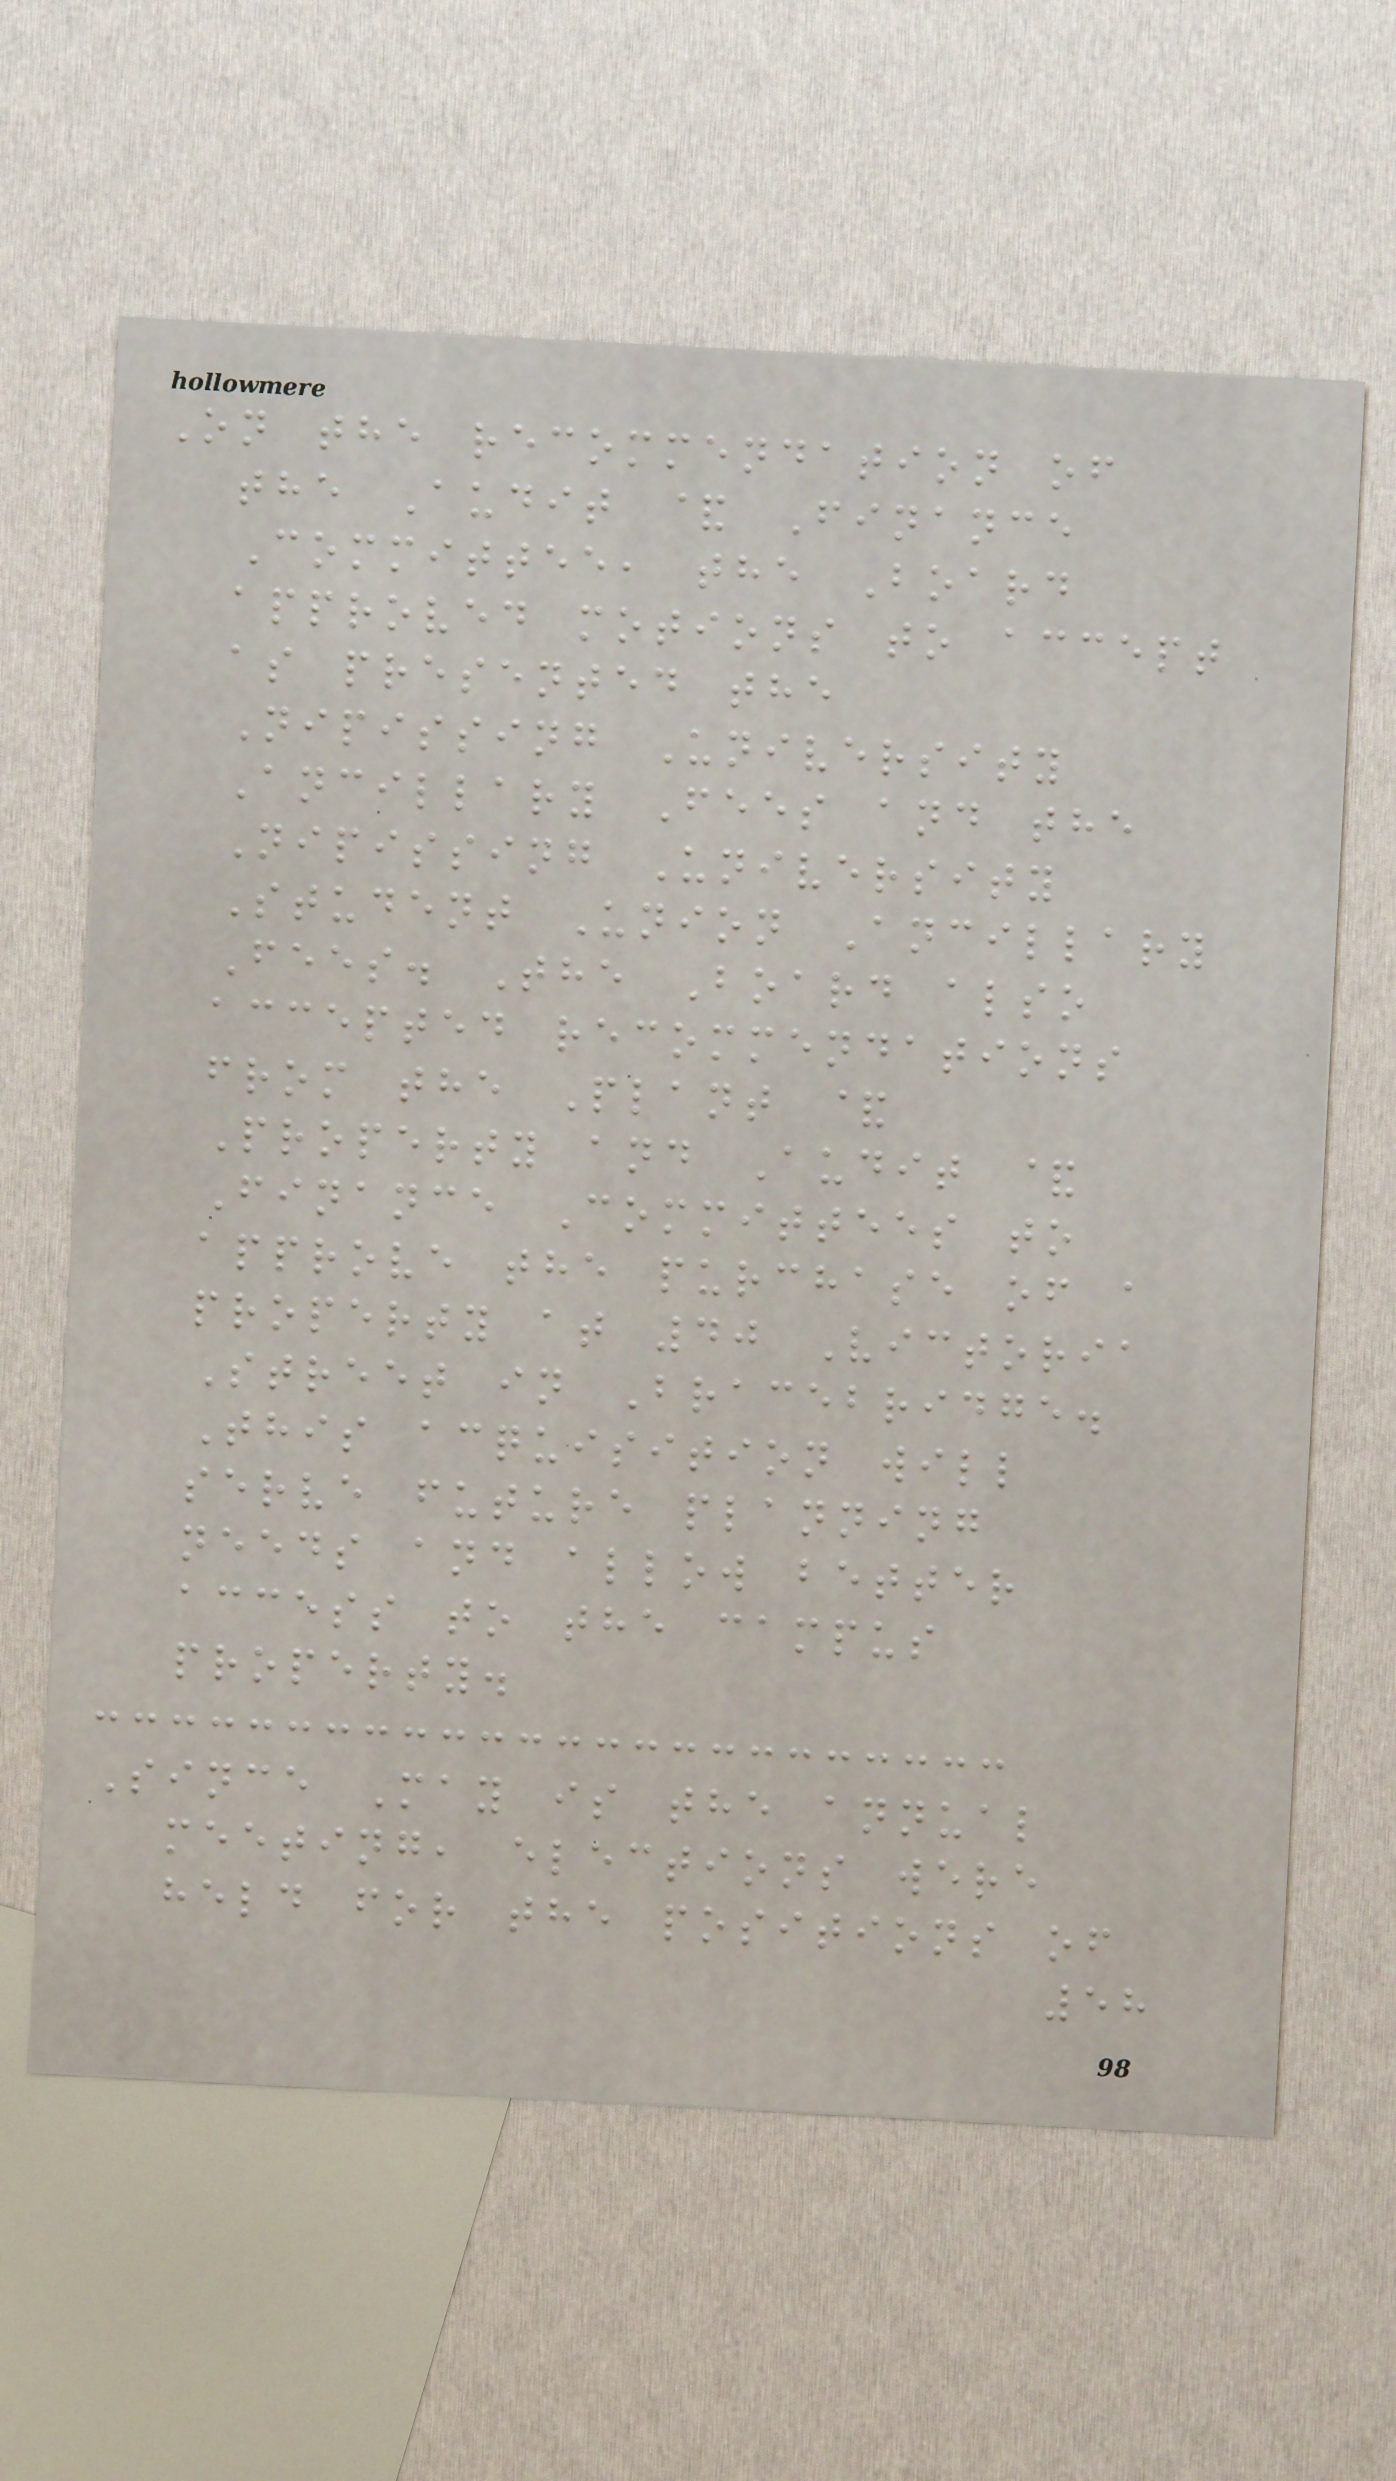On the recommendation of
the Audit & Finance
Committee, the Board
approved motions to accept
as presented the
Nipissing University
Ancillary Fees and the
Nipissing University
Student Union Ancillary
Fees. The Board also
accepted recommendations
from the Plant &
Property and Audit &
Finance Committees to
approve the purchase of a
property at 40 Victoria
Street in Bracebridge.
This acquisition will
serve future planning
needs and allow better
access to the campus
property.
Since May is the annual
meeting, elections were
held for the positions of
58
